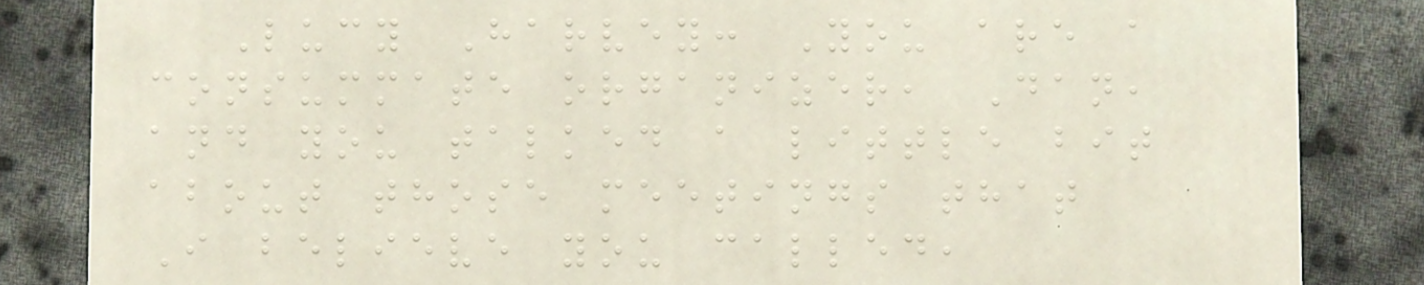Lucy Harvey: You are a
consummate organizer, Dan,
and you talked a little bit
about those meetings that
I believe you called,
